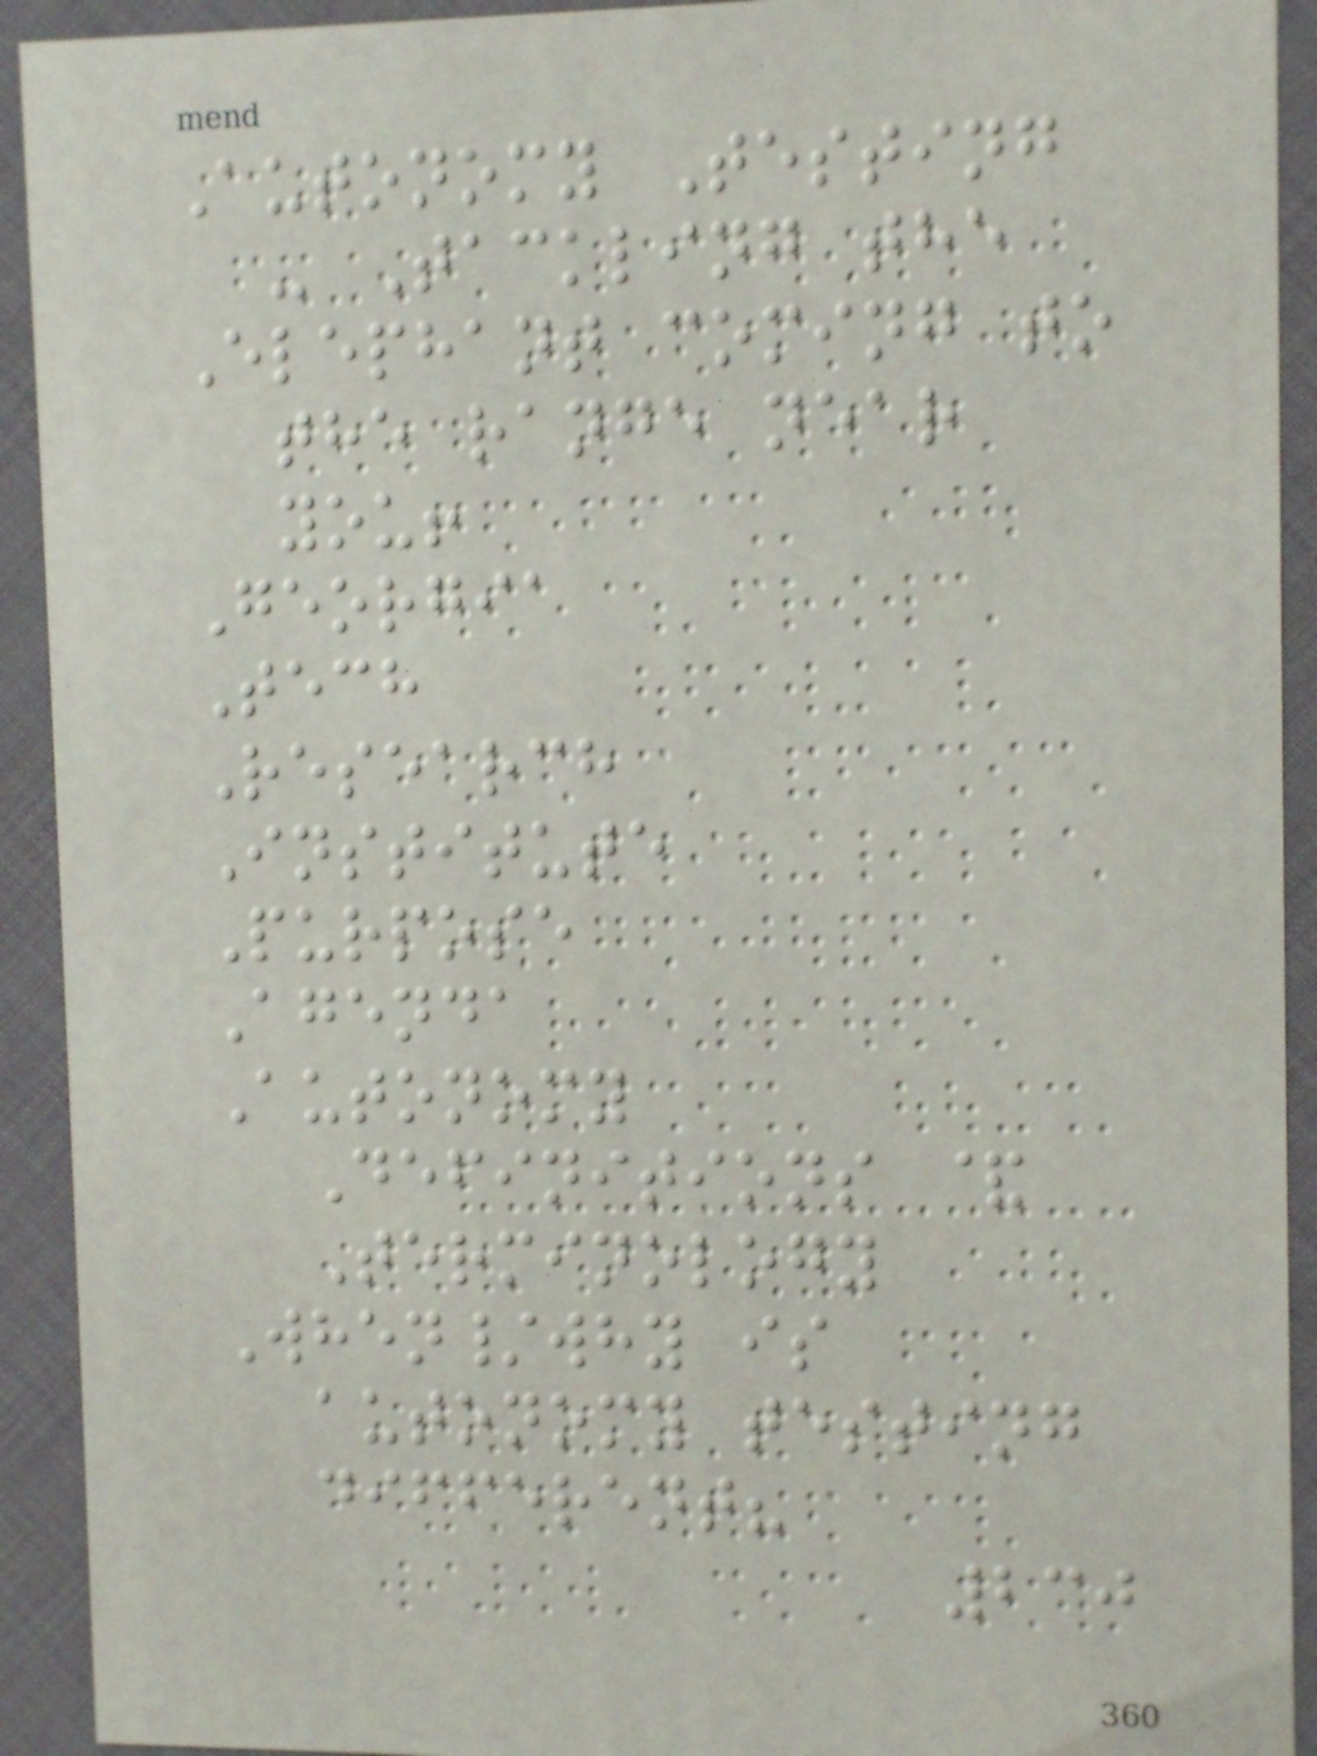Autonomy Testing
- Tackling the
Elephant coming to
the range near
you!
Georgia
Tech
Research
Institute
Purpose
Agenda
Autonomy
Definitions &
Terminology
When/why is
autonomy testing
different?
230
